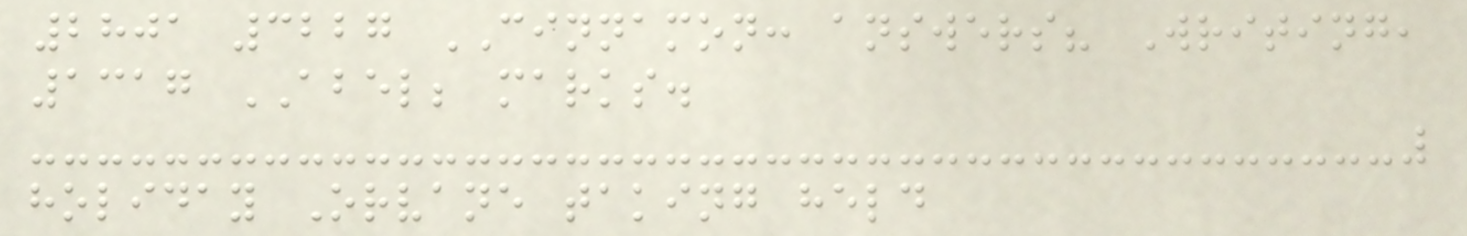2801 3227 CINNAMON: answers? Writing,
1317 ABEL; marks.
holiday Orvane taking held
